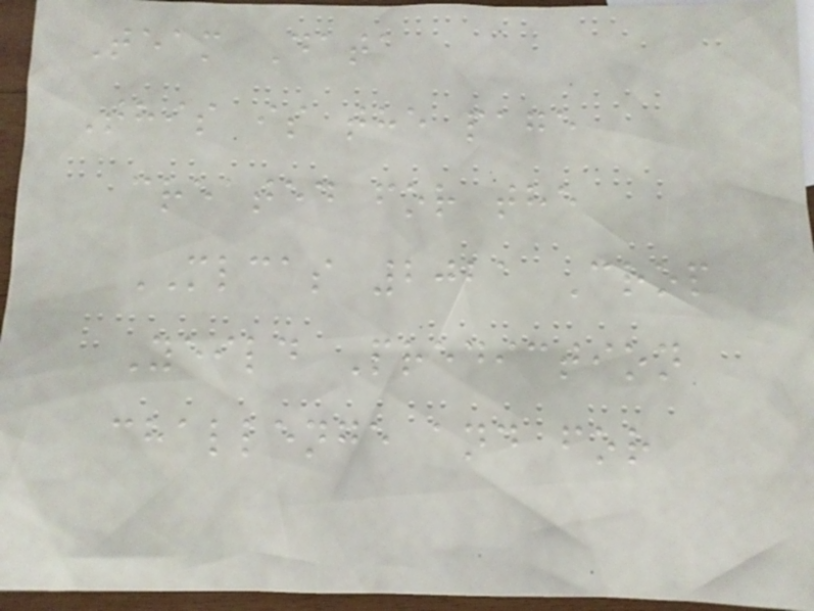Team Data
This is the page
created for the
MLCAS 2021 Crop
Yeild Prediction
challenge and for
